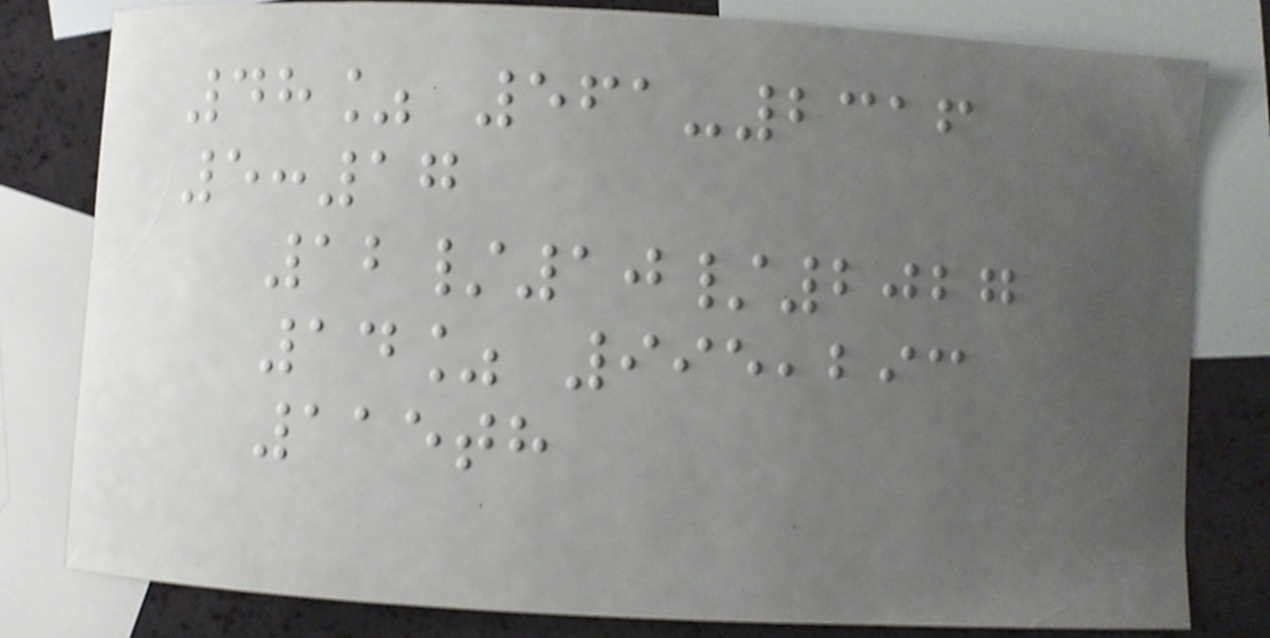48% 561-2316
5:17
12/10/2027
14% 995,293
115th
